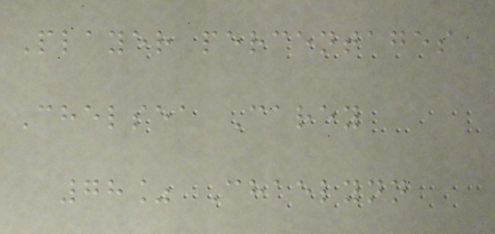Player percentages
Chelsea Carey
78% Chaelynn
